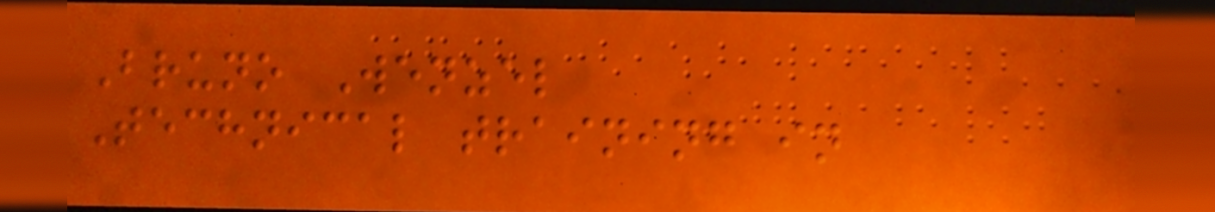Bruno Wenzel
Technical training in
